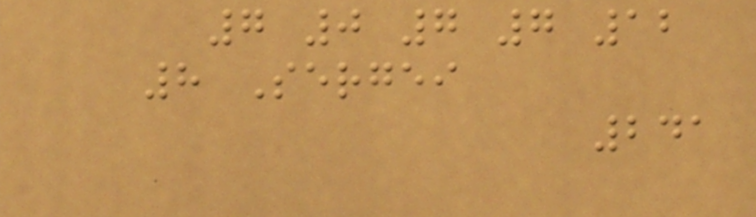7 0 7 7 12
8 Sergei
241
